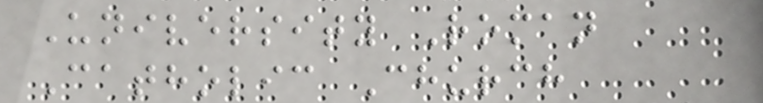University Roman
Catholic Church
